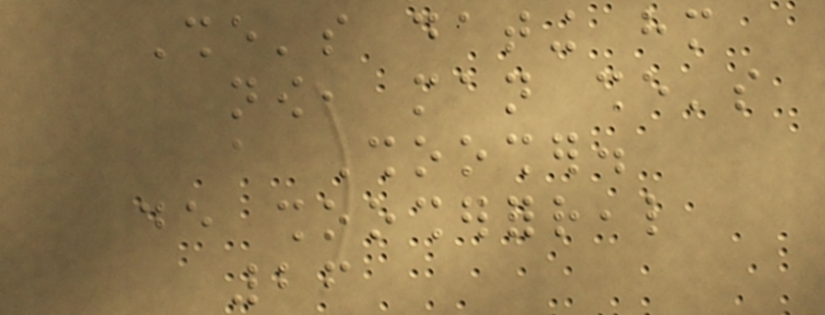She's dating him
now, man she's
a Shoosher.
de shoosherforreal
26
